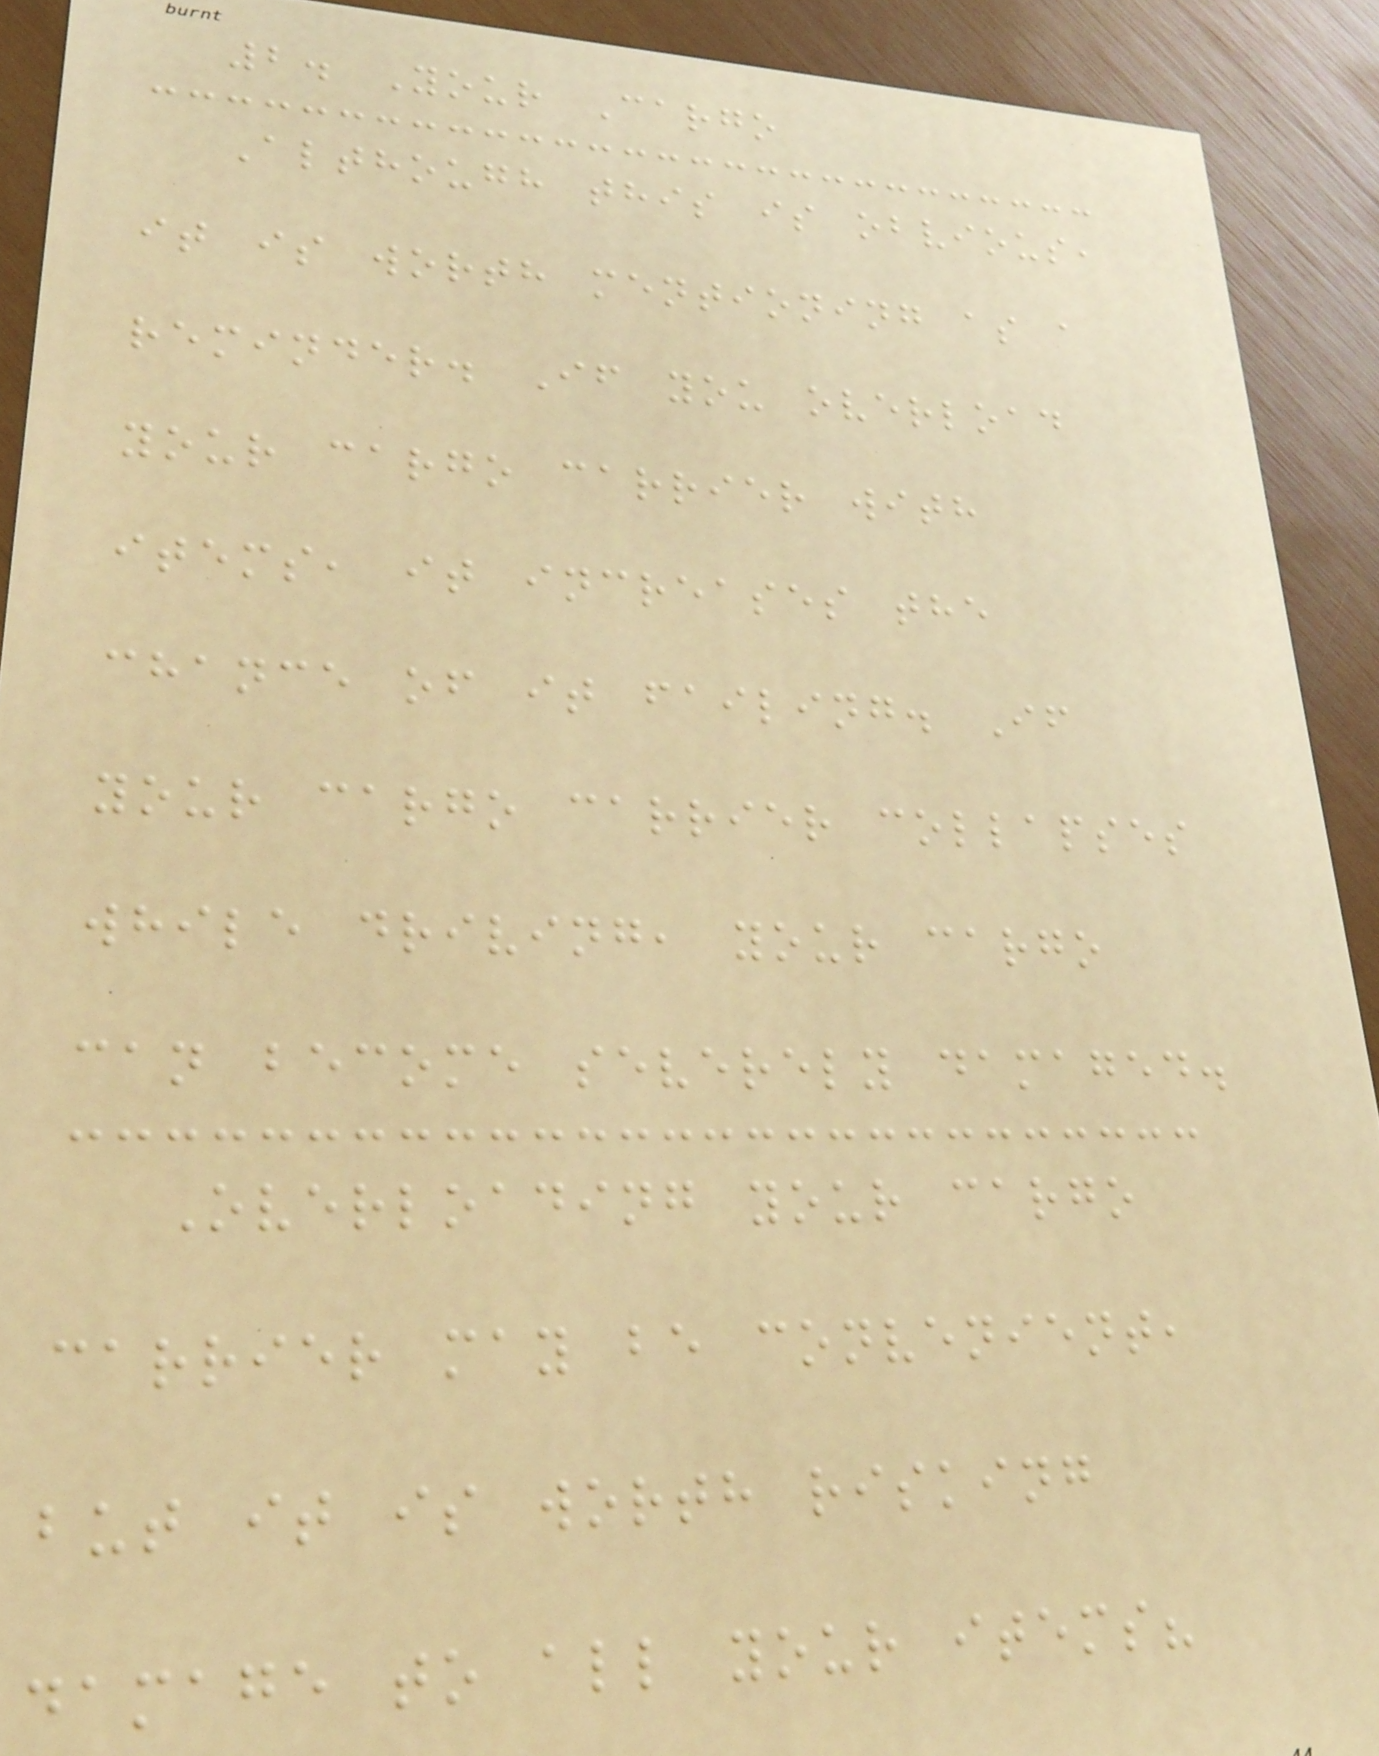2. Your Cargo
Although this is obvious,
it is worth mentioning as a
reminder. If you overload
your cargo carrier with
items, it increases the
chance of it failing. If
your cargo carrier collapses
while driving, your cargo
can become severely damaged.
Overloading your cargo
carrier may be convenient,
but it is worth risking
damage to all your items?
